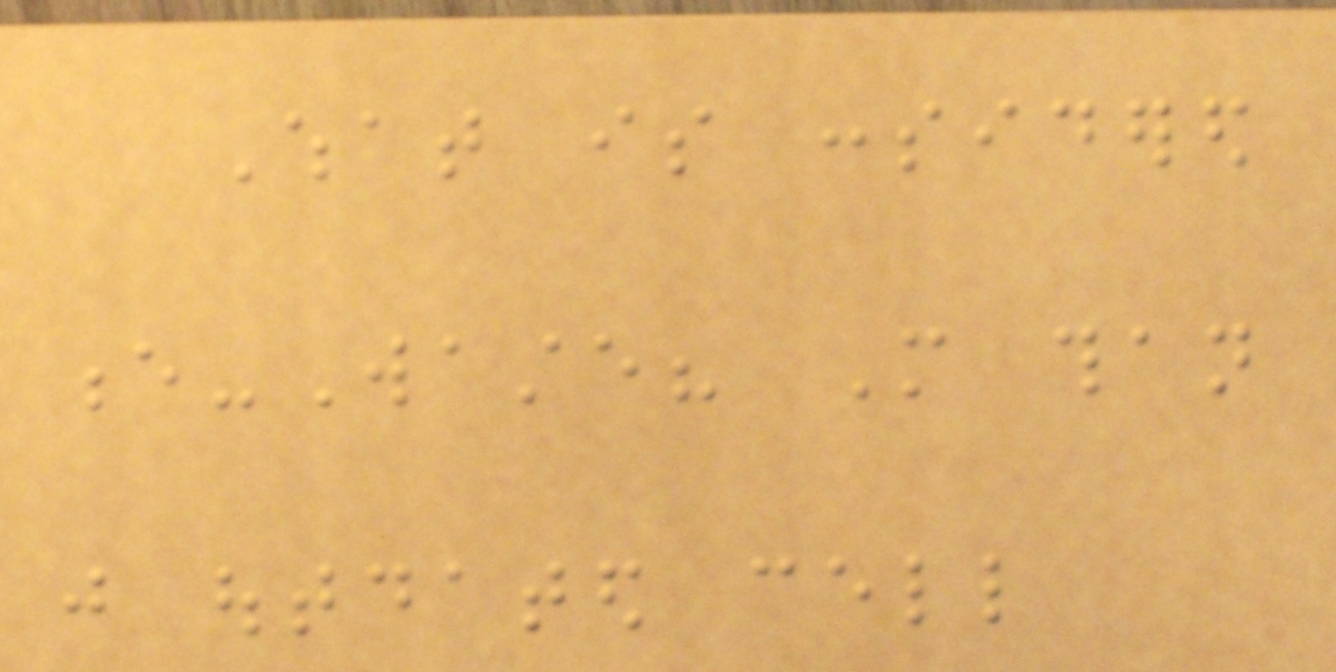What is considered
e-Waste? More than
just outdated cell
